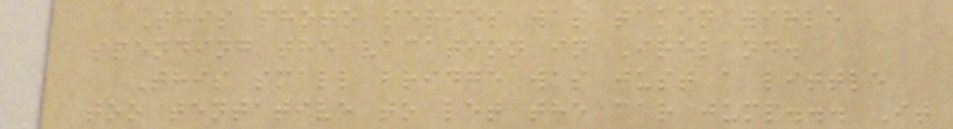This photo series was taken wihle
spending the vacation in Ireland.
This small bridge was just a little
too tentative to let the car jump... It
